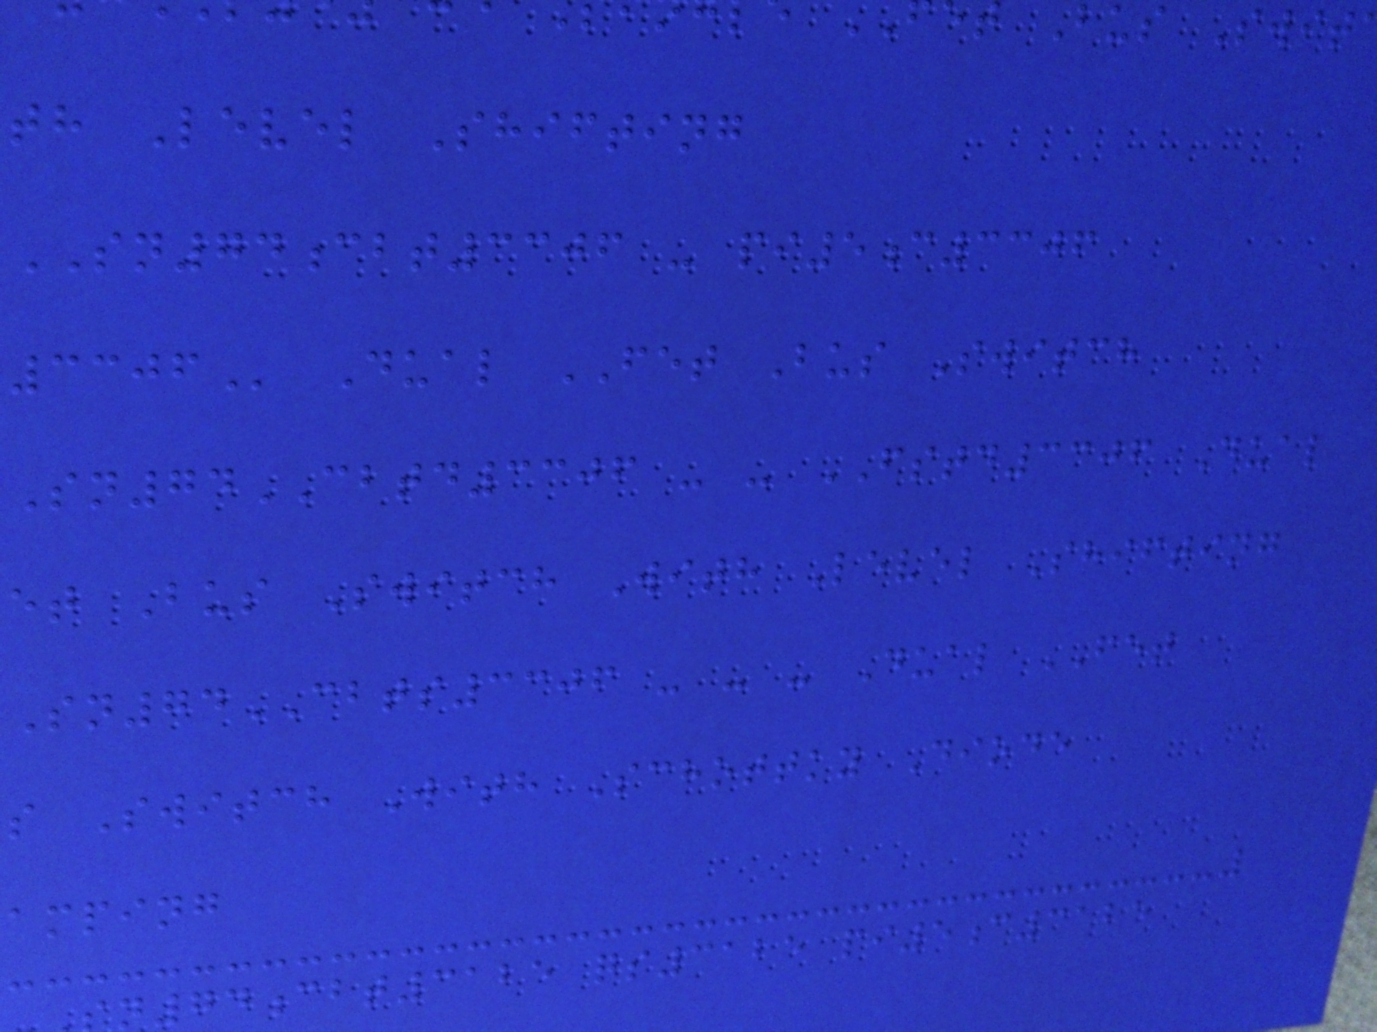th Level Shifting
sn74cbt3306 - pi5c3306
Dual FET Bus Switch
74CBTD3306 - - FSTD3306 Dual
et Bus Switch With Level Shifting
74CBTS3306 - - - Dual FET
s Switch With Schottky Diode
amping
n74cbt3125 qs3125 pi5c3125
